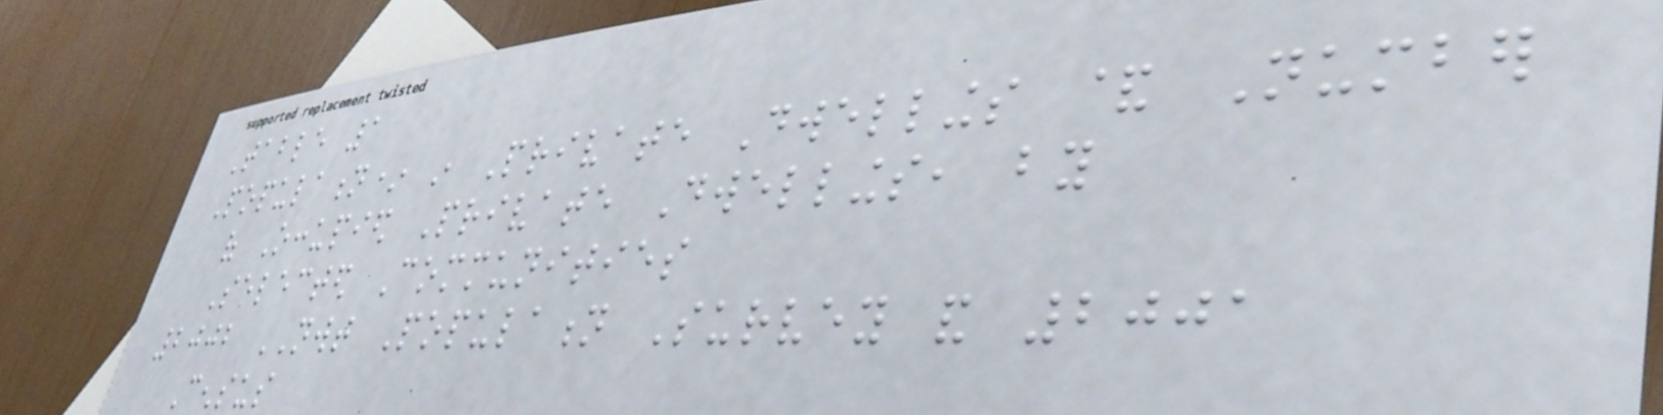Table 1
Population* in Private Dwellings & Number
of Occupied Private Dwellings, by
Selected Communities
2002 NWT Population Survey and 2001
Census
